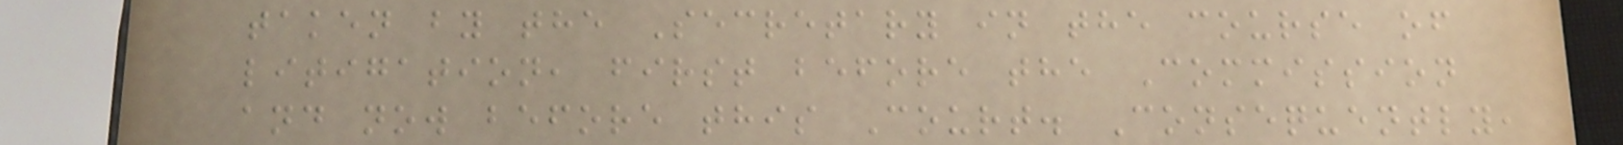taken by the Secretary in the course of
litigation, first before the Commission
and now before this Court. Consequently,
